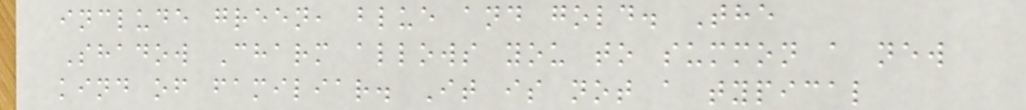include green, blue and gold. The
Shadow Charm allows you to summon a new
kind of familiar. It is not a typical
